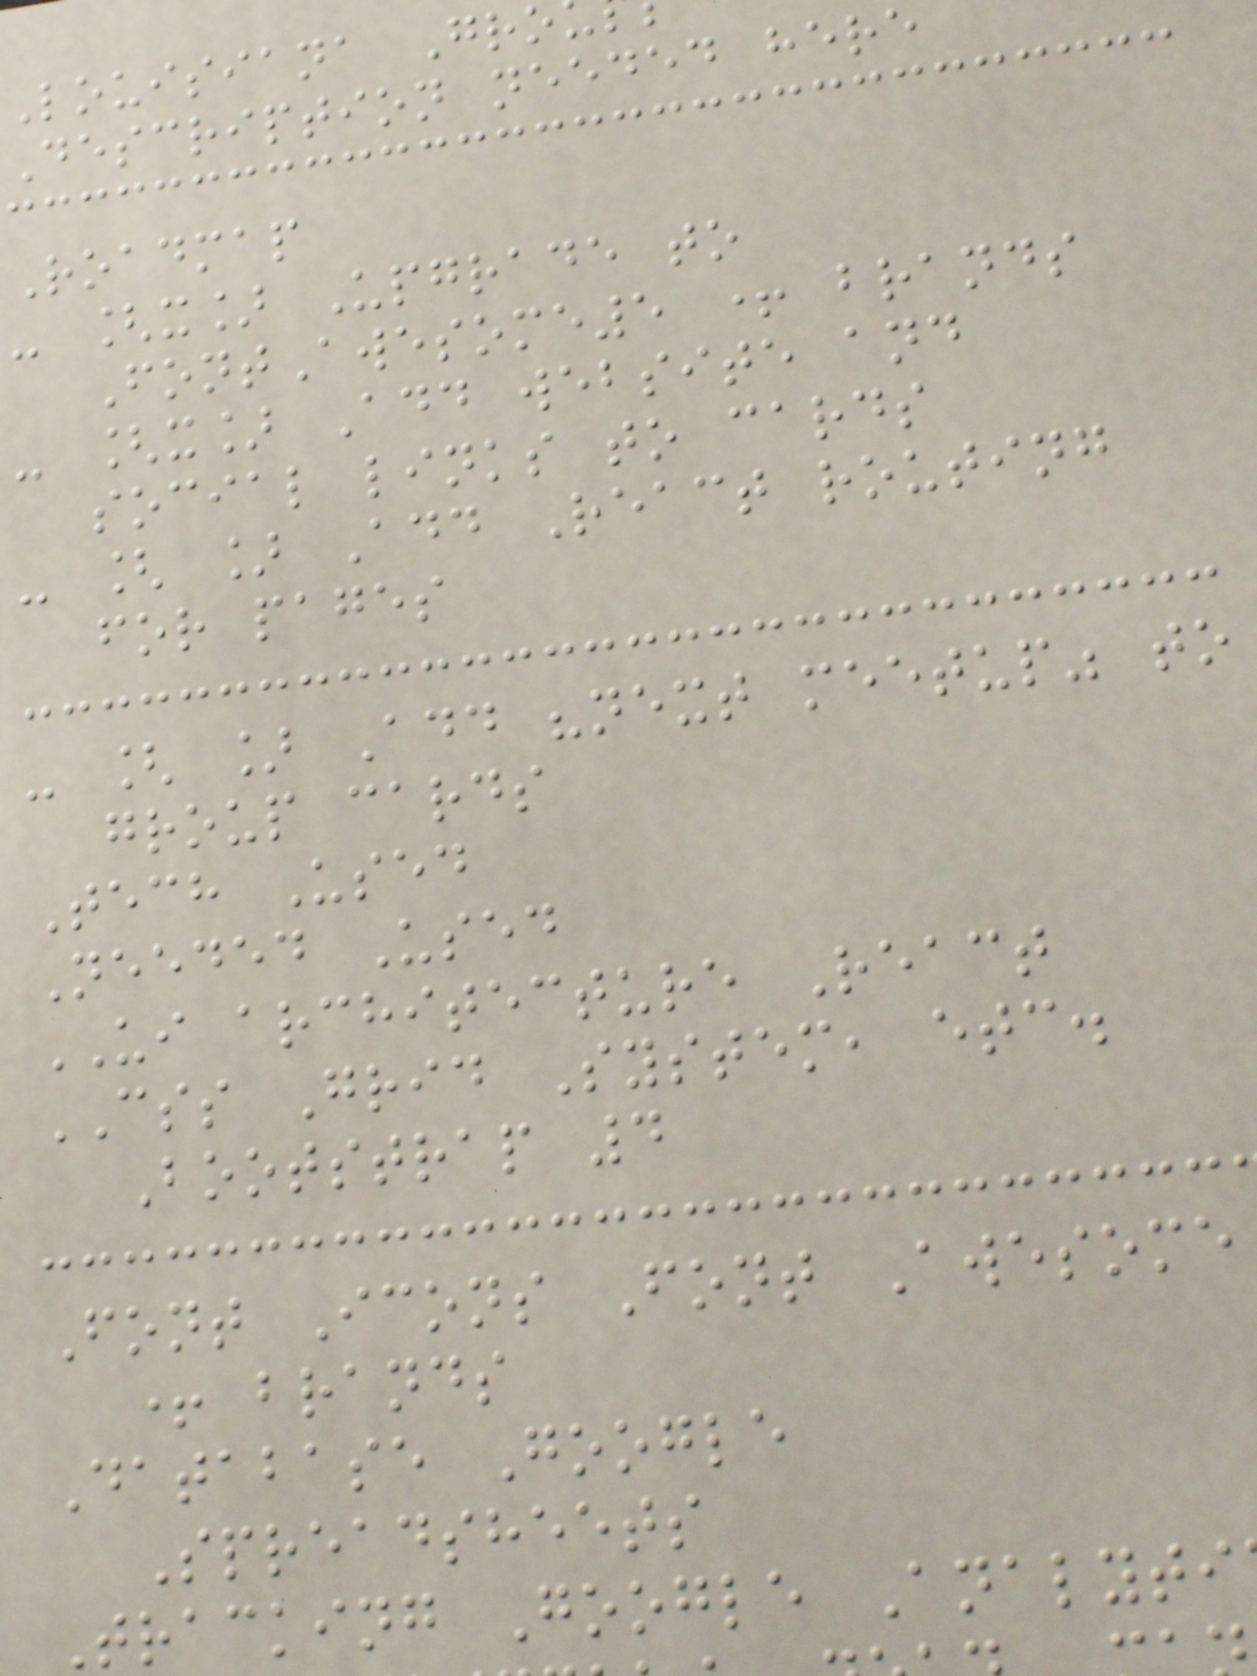Louisiana Gro
Description needed here
Roadmap
- [x] Upgrade to
FontAwesome5 + brands
- [x] Add website and
social links to cards
- [ ] Add React routing
for pages
- [ ] Add "next meetup" to
group cards
Tech Used
Needed Used
UI architecture React
CSS Grid System, etc.
Bootstrap 4
Font Icons Font Awesome
+ brands
Database Google
Spreadsheets
Tracking Google Analyti
